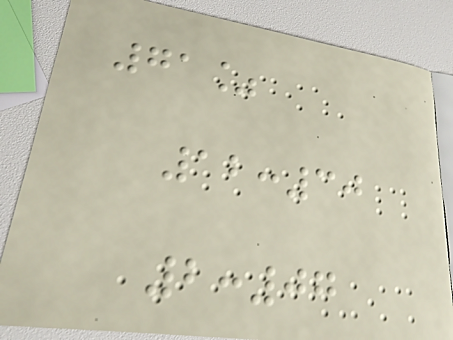71%
12:30
2:07
